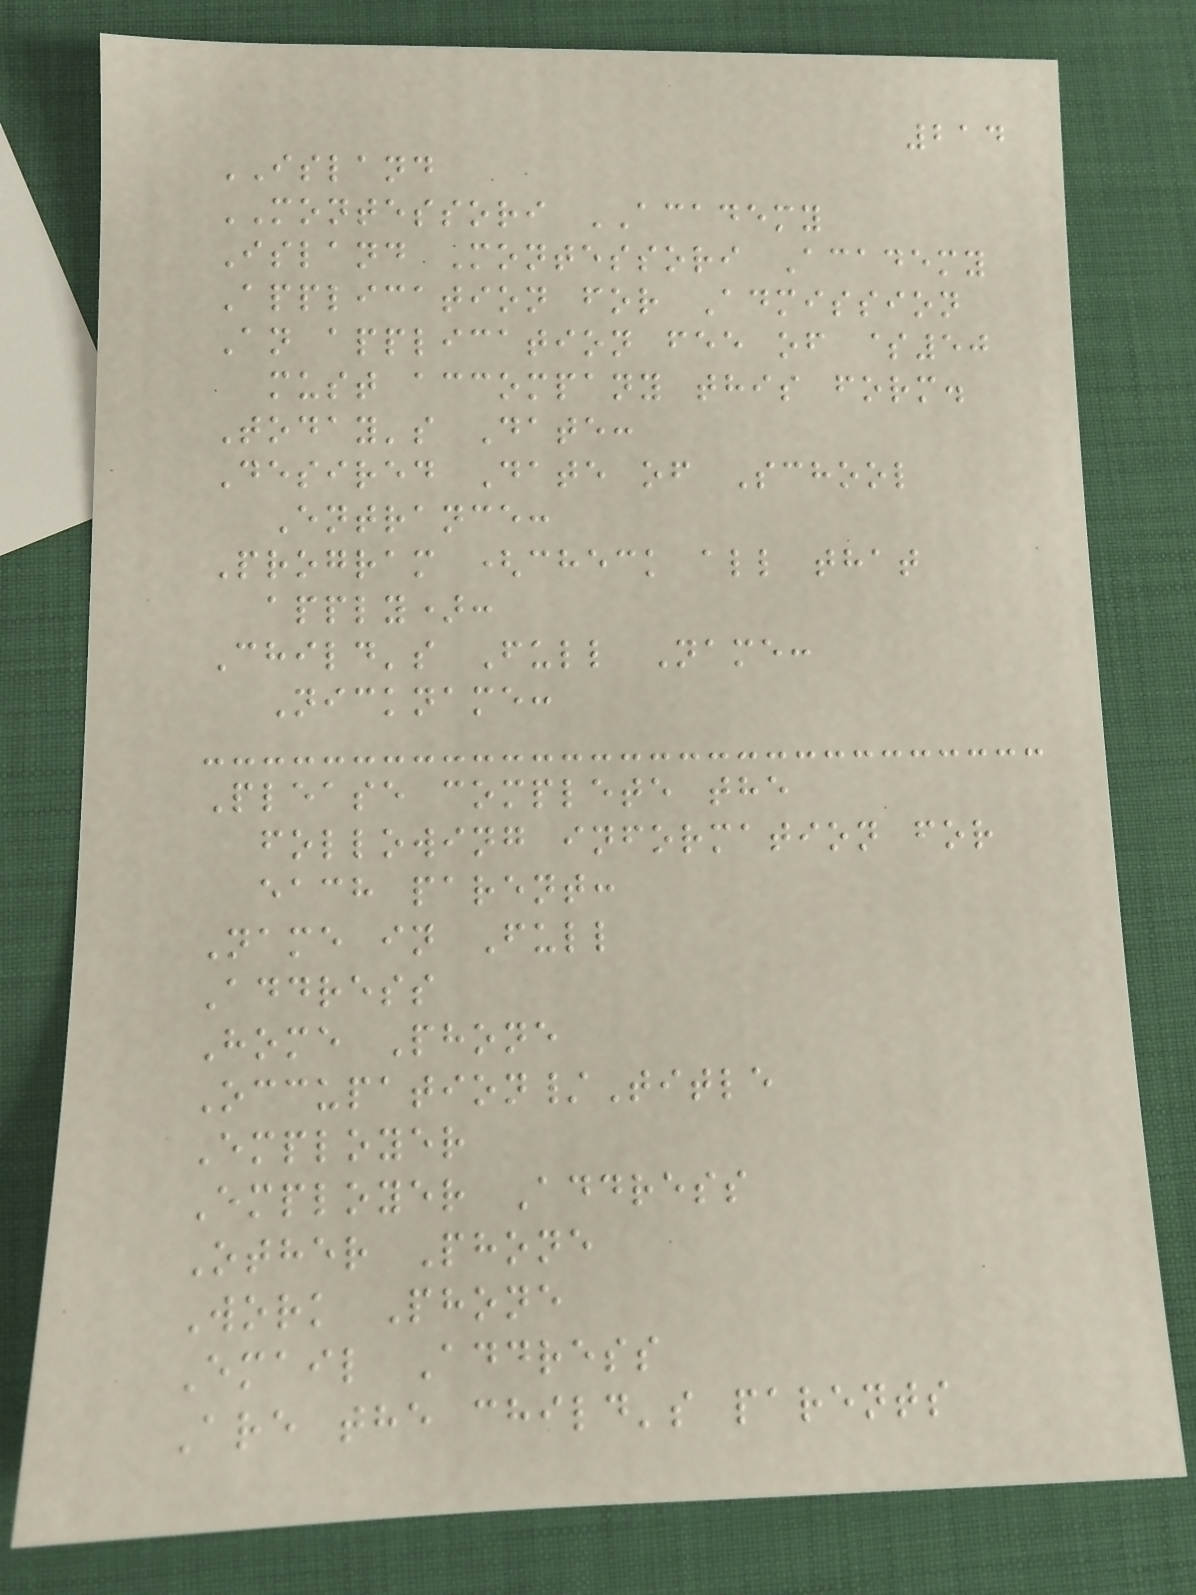214
ISLAND
MONTESSORI ACADEMY
Island Montessori Academy
Application for Admission
An application fee of $50
must accompany this form.
Today's Date:
Desired Date of School
Entrance:
Program (check all that
apply):
Child's Full Name:
Nickname:
Please complete the
following information for
each parent:
Name in Full
Address
Home Phone
Occupation/Title
Employer
Employer Address
Other Phone
Work Phone
Email Address
Are the child's parents
